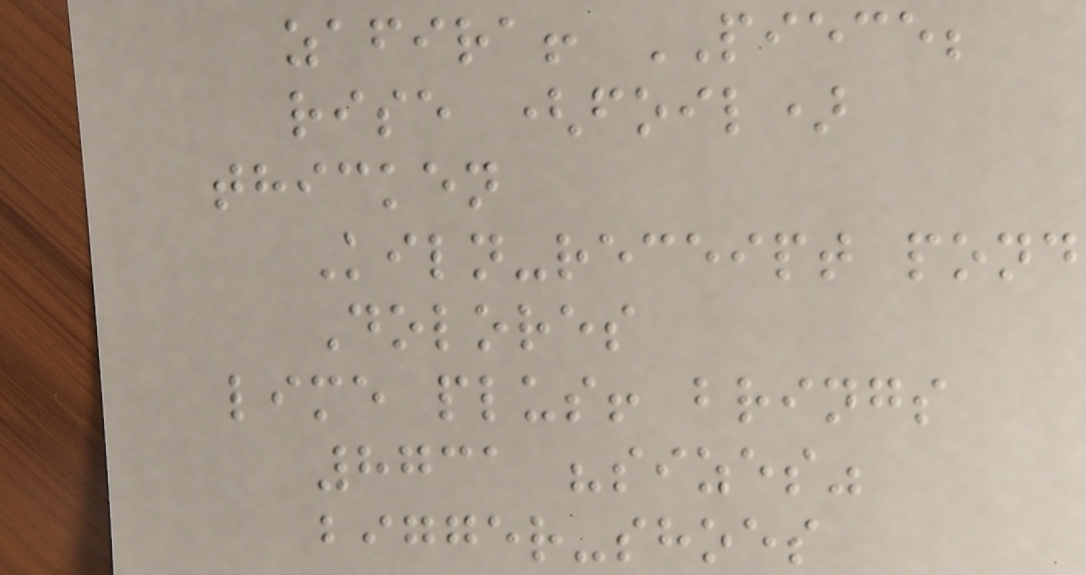zafira! PIECE;
rise (foil)
thicken
Kiln-receipt pond
Dolores
lime plus! brings
8731 "sizes"
bigger-shoes
